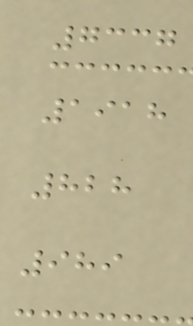7337
1918
828
989
